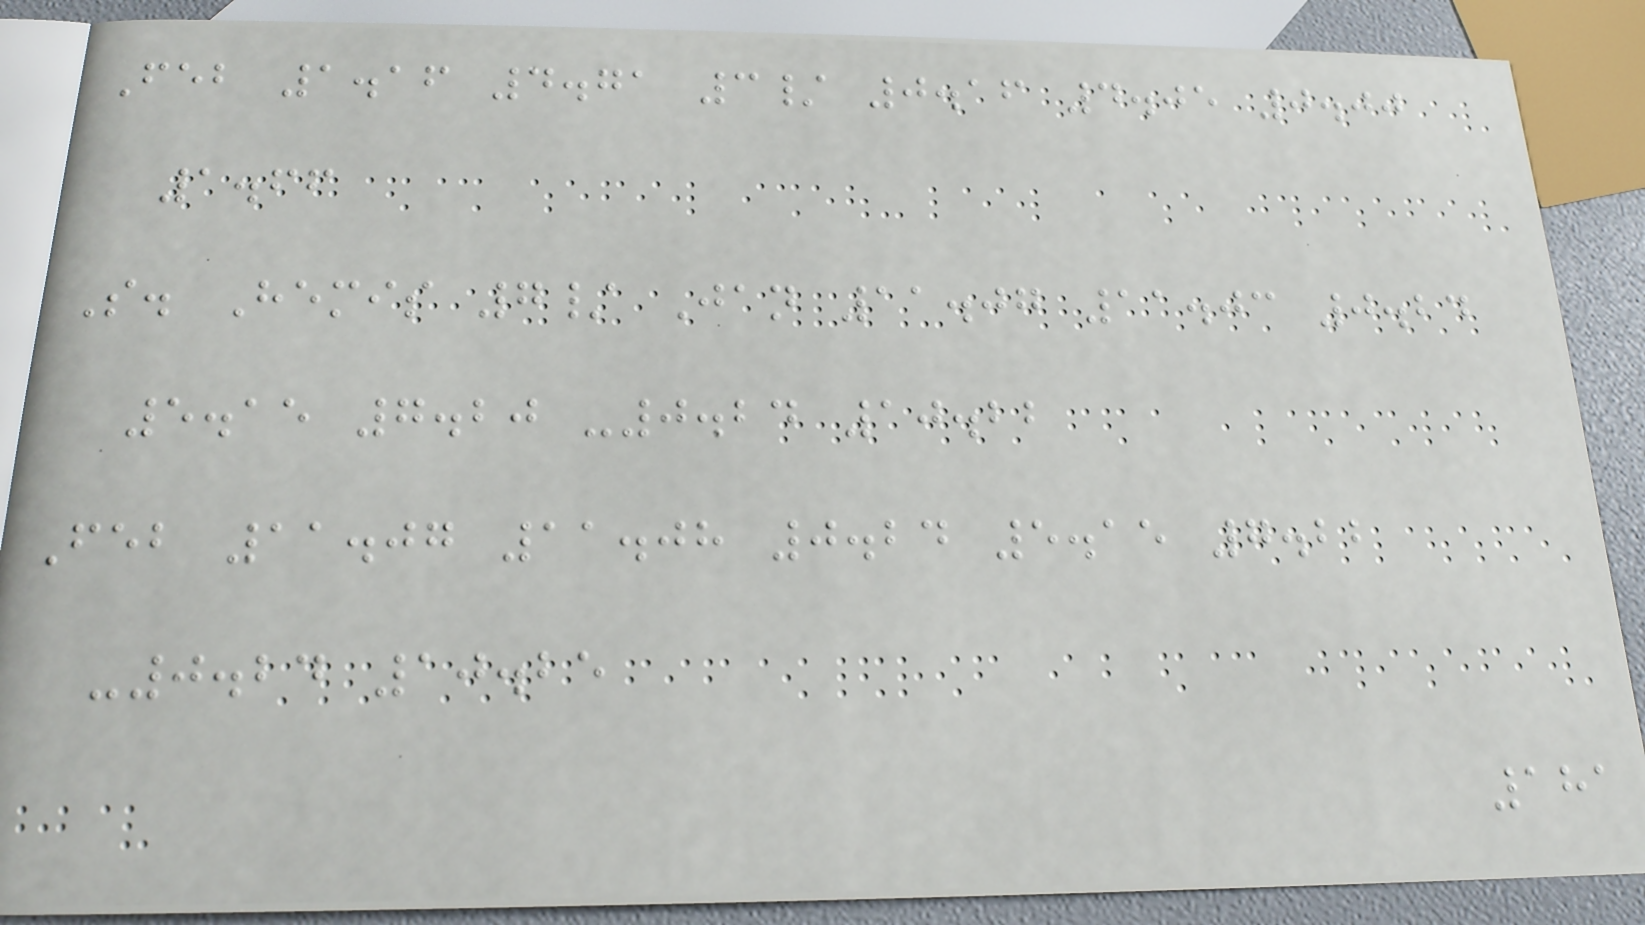Feb 1.16 4.71 3/ 0.16 4.05 0.00
1.66
S. Hemis 7/ Jan 11.07 11.03 0.24
5.15 7.20 -0.24 10.22
Feb 11.07 11.08 0.24 5.15 7.22
-0.24 10.25
181
